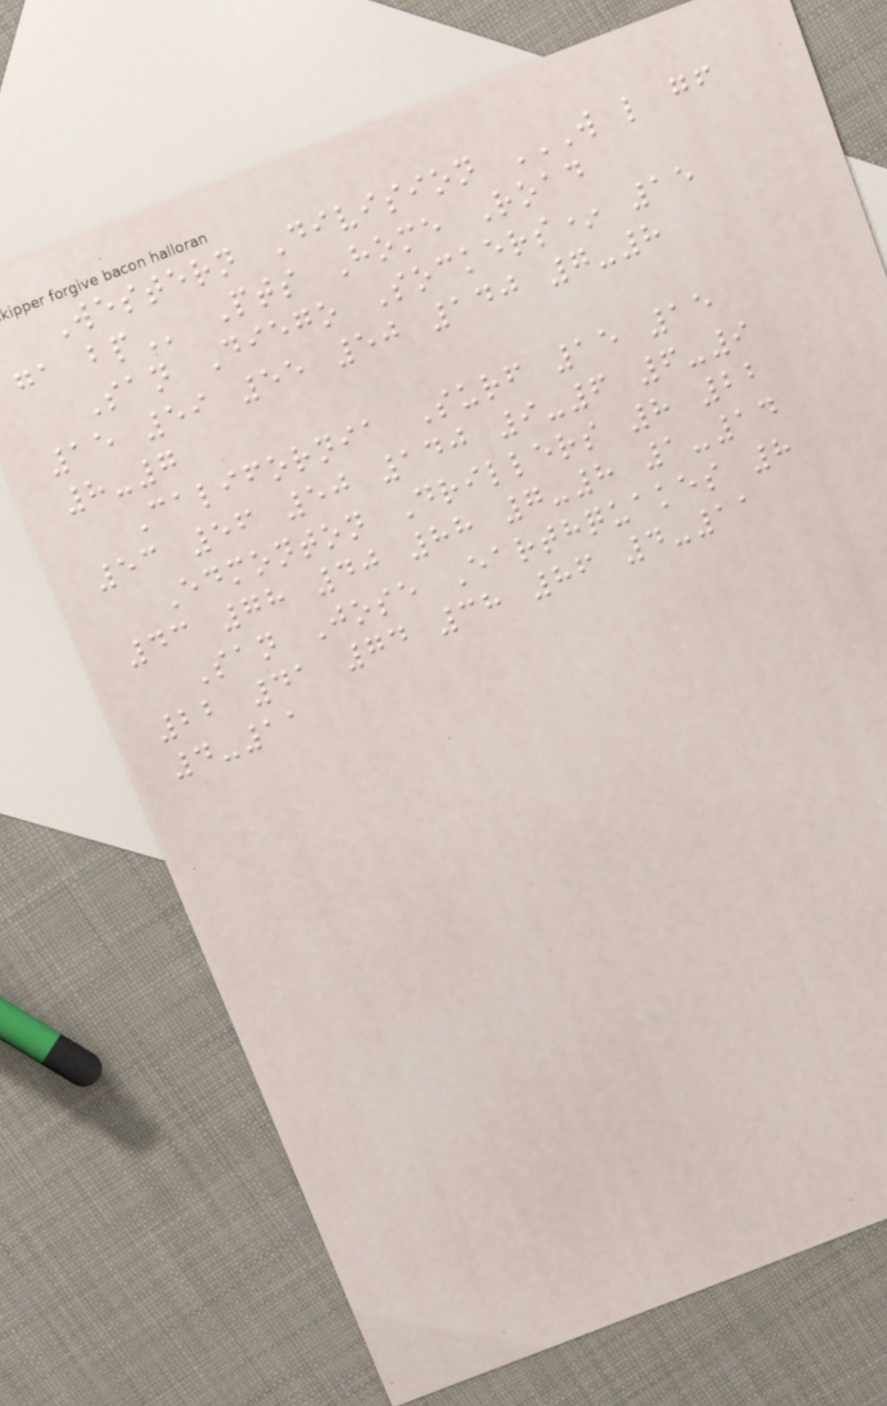Western Division W L GF
GA BP Pts Home Road
San Diego Sockers* 15
15 59 55 50 140 7-8
8-7
California Surf 15 15
53 56 50 140 9-6 6-9
Edmonton Drillers 8 22
43 78 40 88 7-8 1-14
San Jose Earthquakes 8
22 41 74 38 86 4-11
4-11
